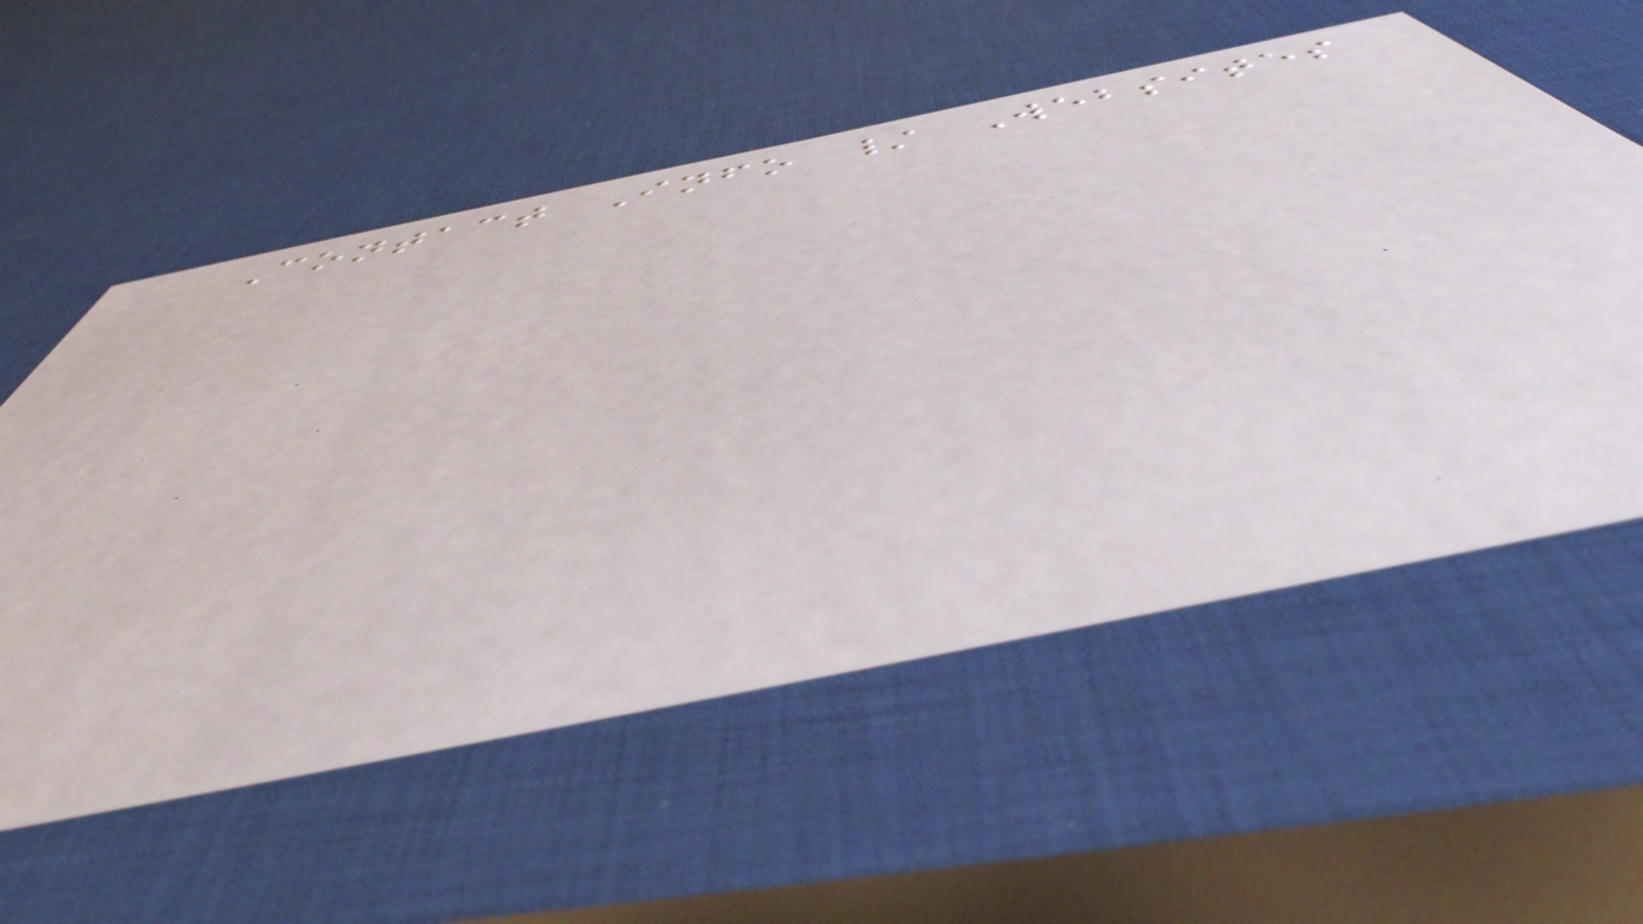Contact Info / Websites
